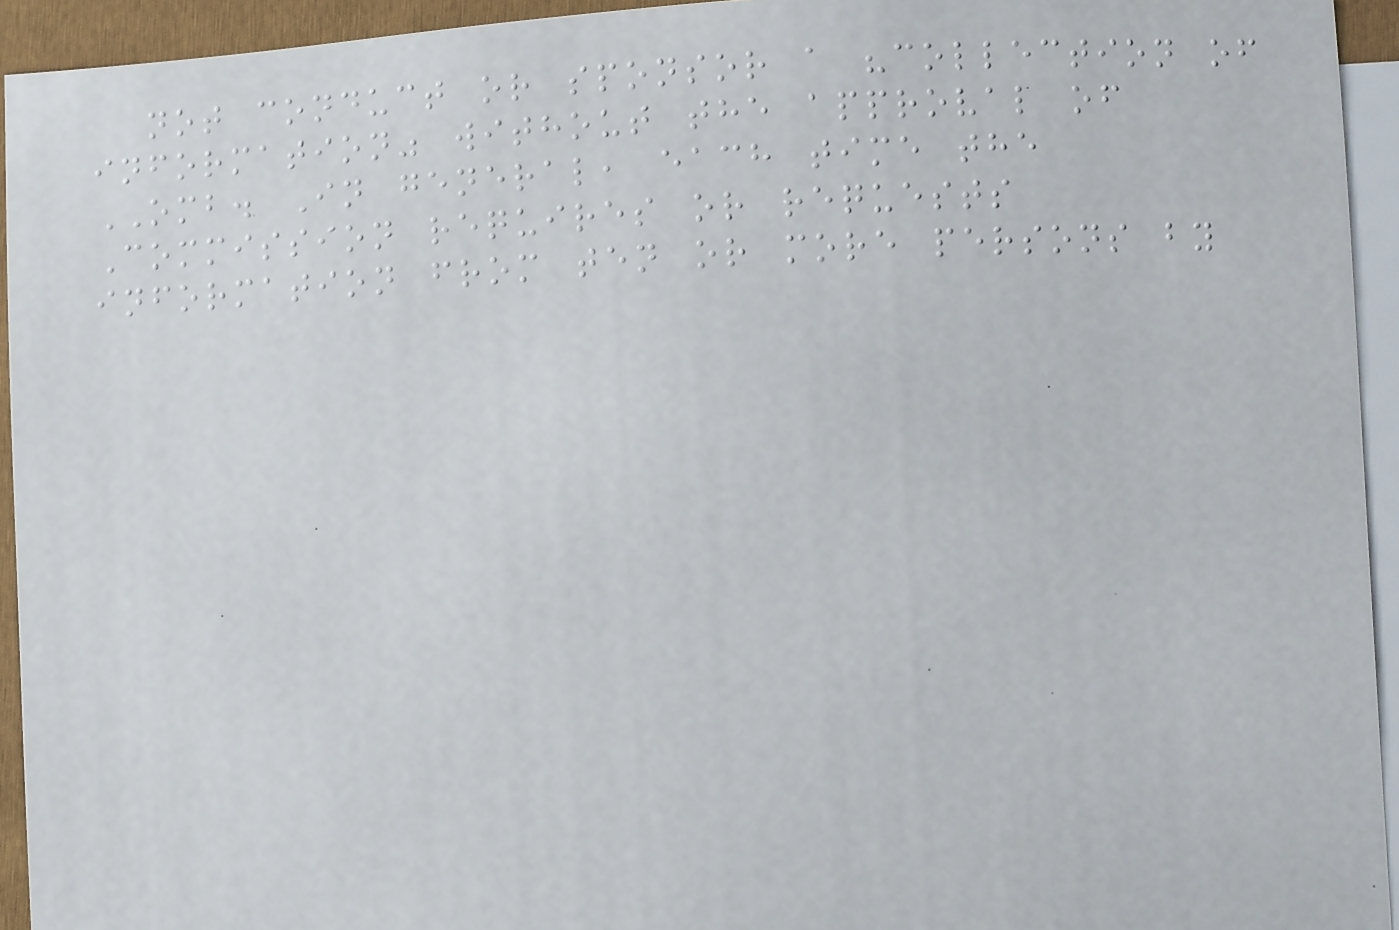not conduct or sponsor a "collection of
information" without the approval of
OMB. In general, each time the
Commission requires or requests
information from ten or more persons by
